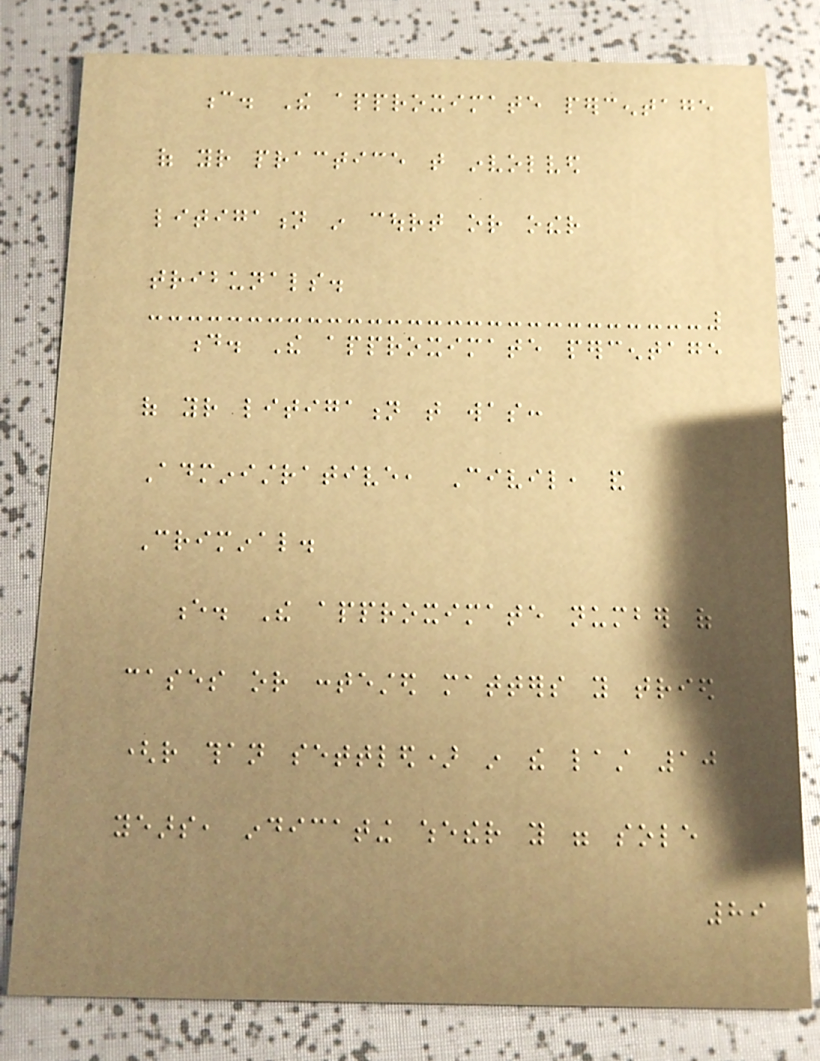c. The approximate percentage
of your practice that involved
litigation in court or other
tribunals.
d. The approximate percentage
of your litigation that was:
Administrative, Civil, and
Criminal.
e. The approximate number of
cases or contested matters you tried
(rather than settled) in the last 10
years, indicating whether you were sole
89
